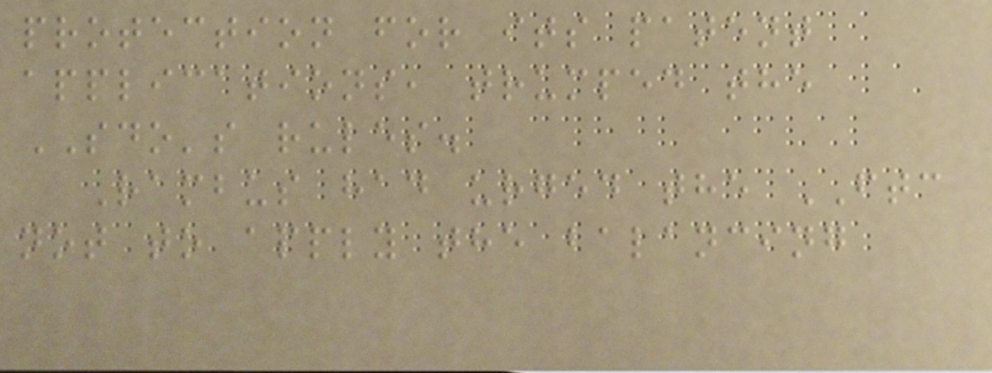protection for its patent
applications, trumped the
SDO's rules.
Rambus had urged the FTC
not to apply the balancing
